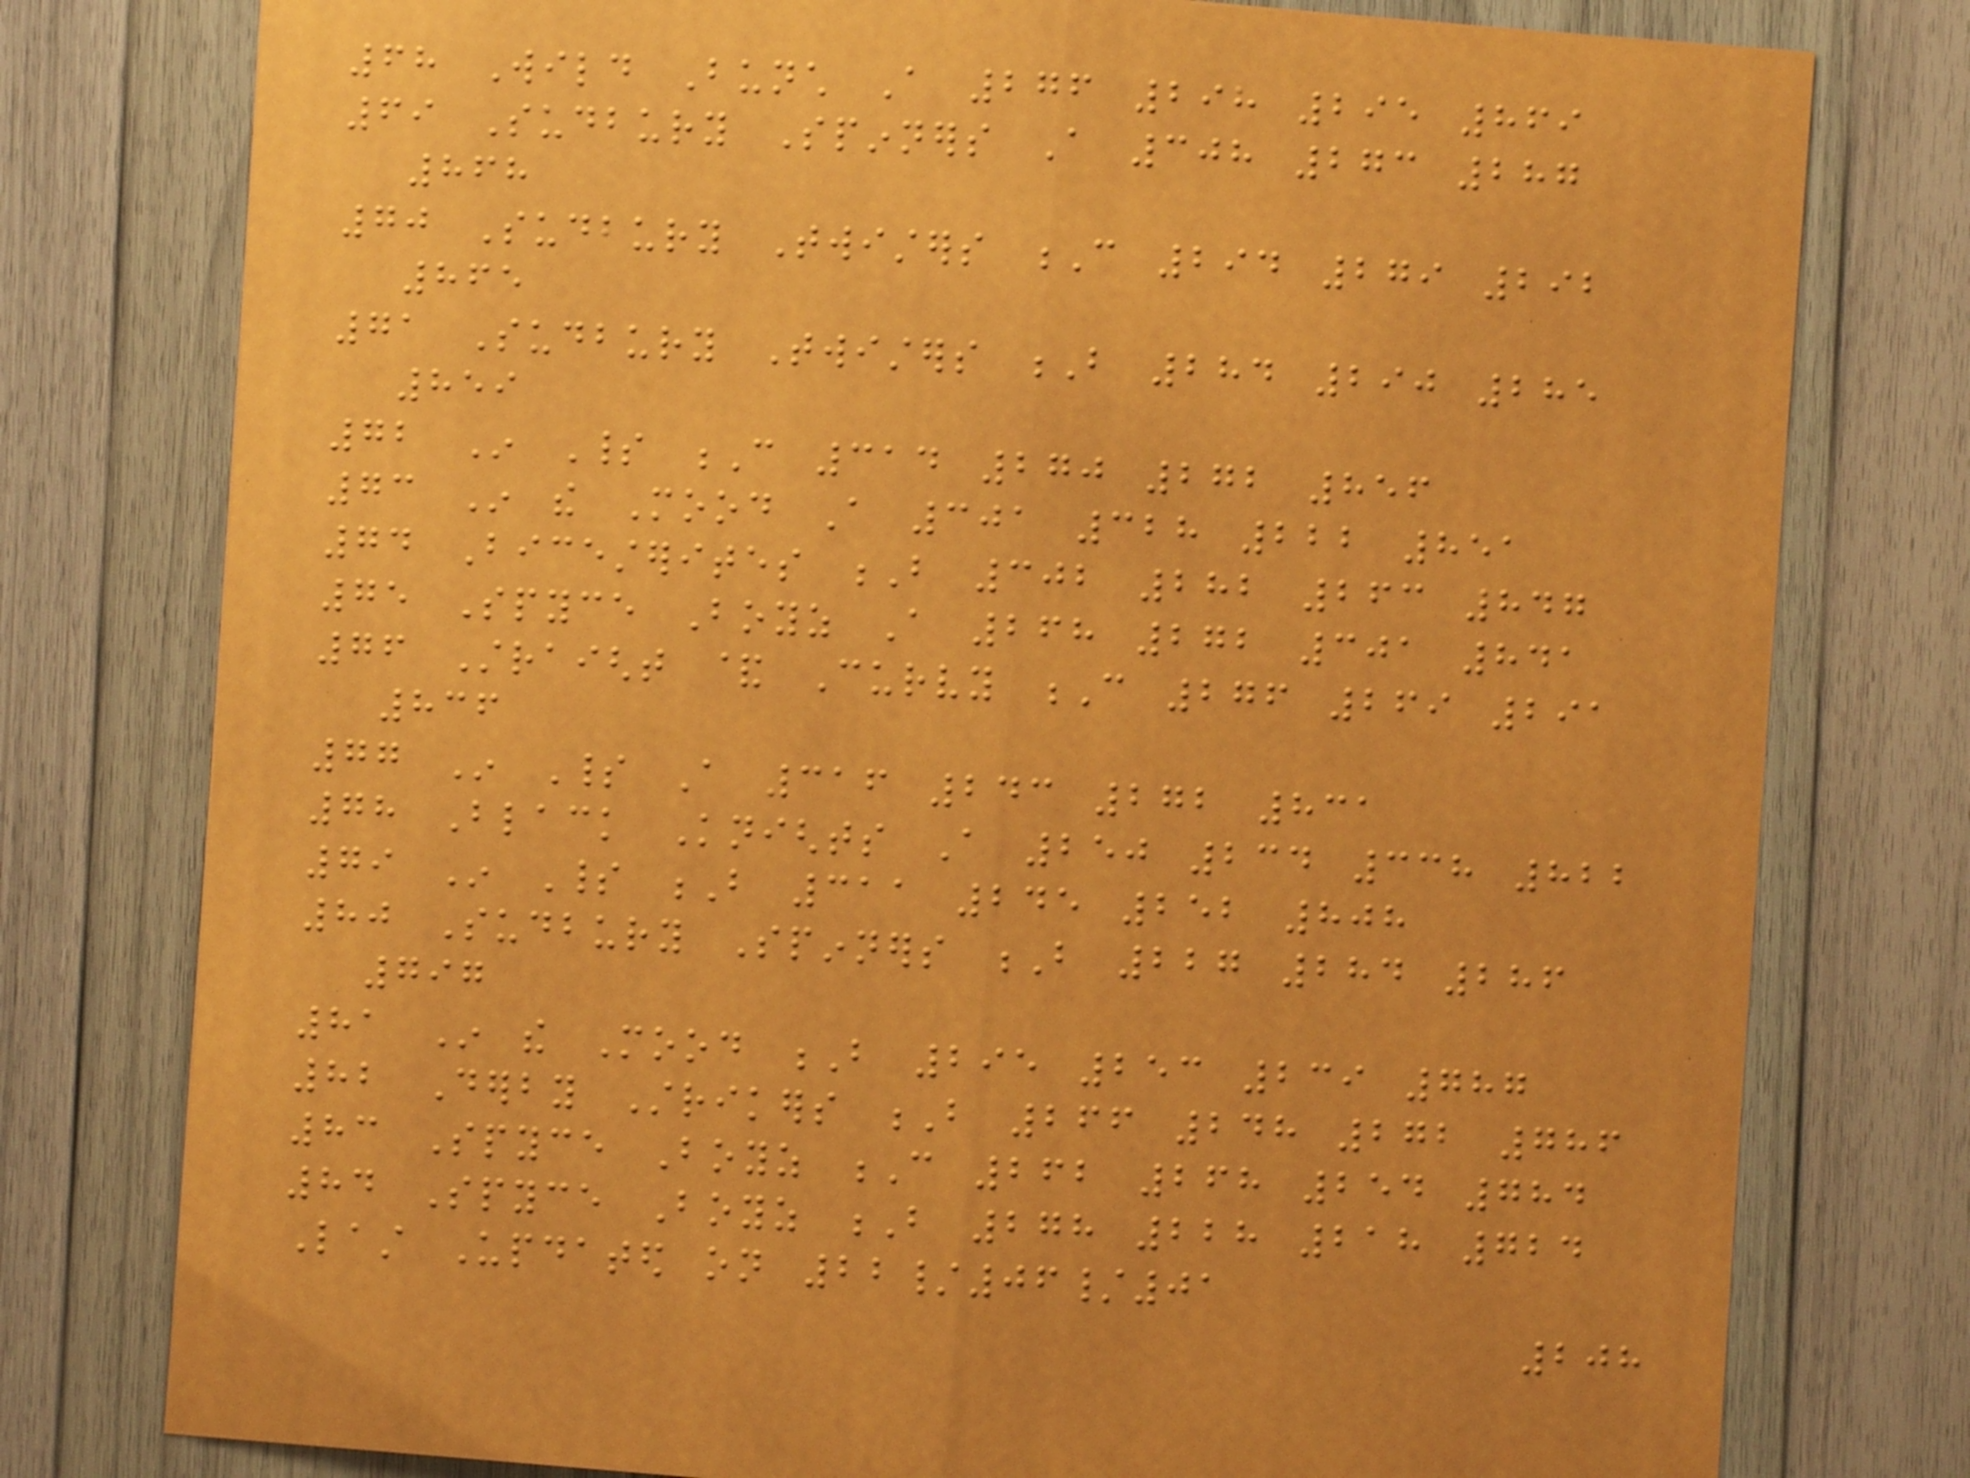68 Wild Bunch A 276 298 295 869
69 Sudbury Spinners A 308 273 287
868
70 Sudbury Twisters C 294 279 292
865
71 Sudbury Twisters B 284 290 285
859
72 In Spirit C 314 270 272 856
73 In the Mood A 301 328 222 851
74 Bicesterites B 302 282 263 847
75 Spyce Boyz A 268 272 301 841
76 Straight & Curvy C 276 269 291
836
77 In Spirit A 316 243 272 831
78 Black Knights A 250 234 338 822
79 In Spirit B 311 245 252 808
80 Sudbury Spinners B 227 284 286
797
81 In the Mood B 295 253 239 787
82 Derby Strikers B 266 248 272 786
83 Spyce Boyz C 262 268 254 784
84 Spyce Boyz B 278 228 218 724
Last Updated on 22/06/01
208
